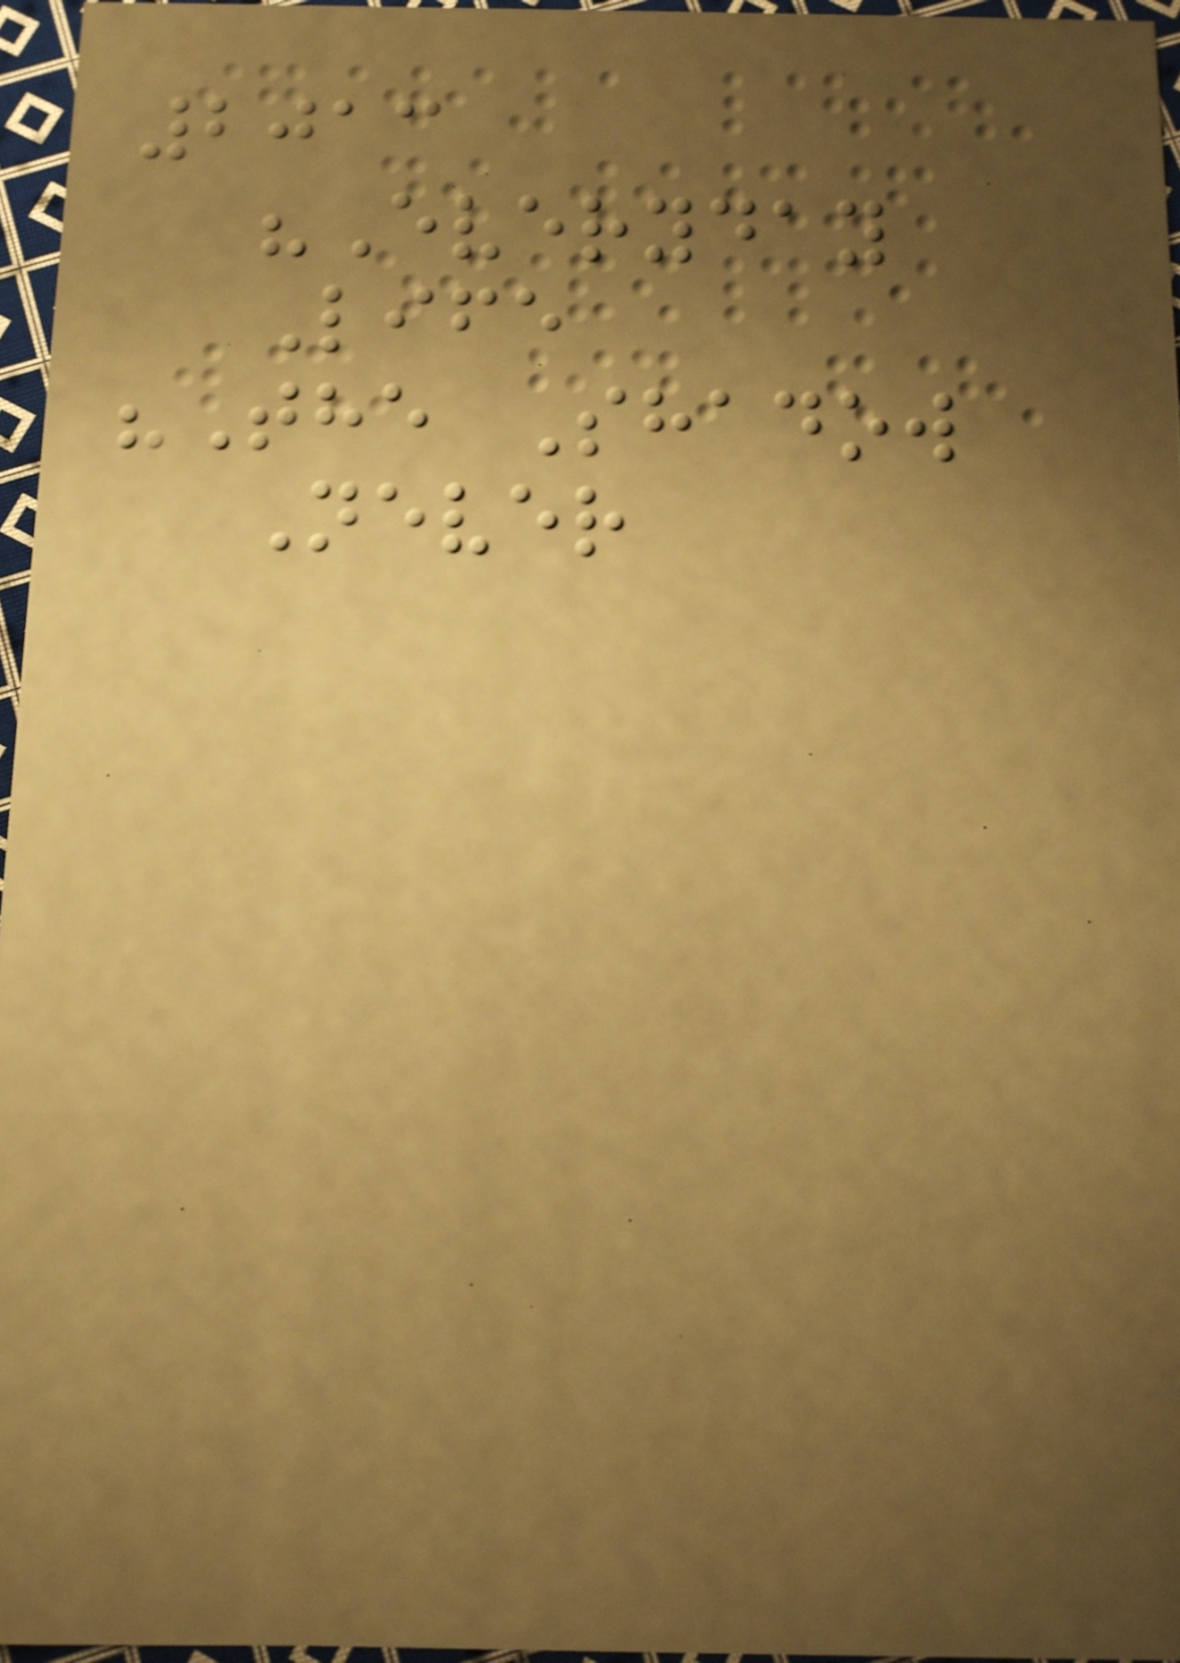2013
"Everyday
Life
"The Shadow
Never
